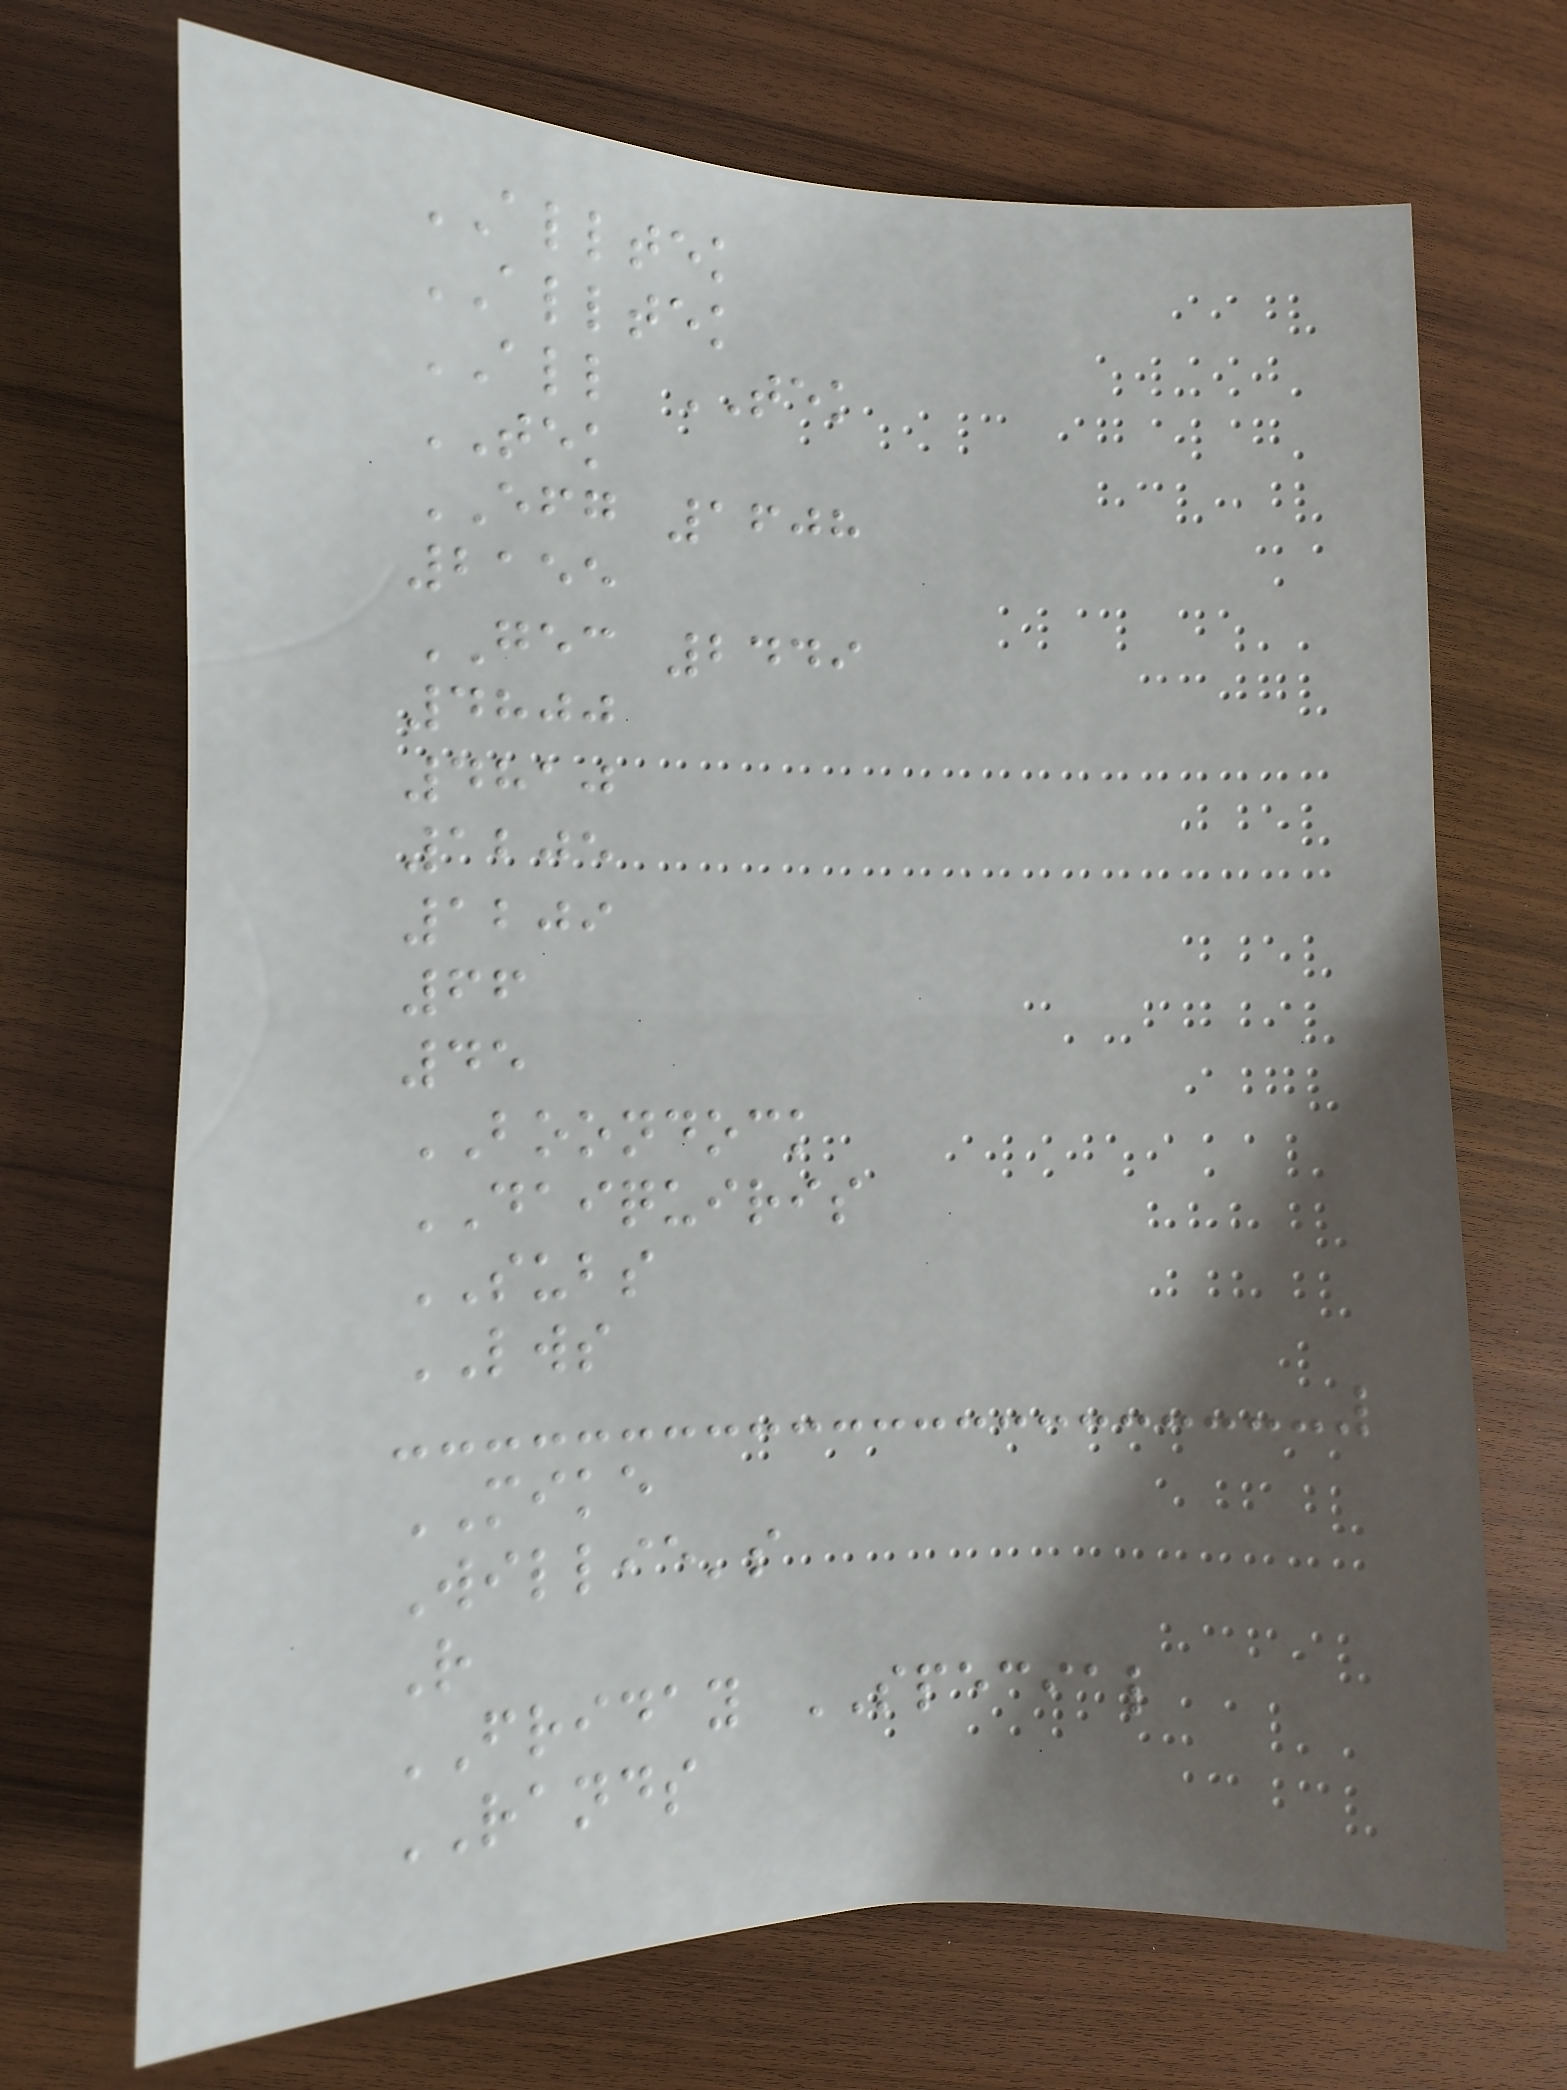ALLTEK
ALLTEK
ALL TEK
TEK
EFG 1608
2155
GEC 2449
4800
4810
1205
1209
66
45
BOONDOCK
DAIQUIRIS
SUBS
LWS
MIKE
Willie's
R
FRIDAY SPECIAL
RANDS
